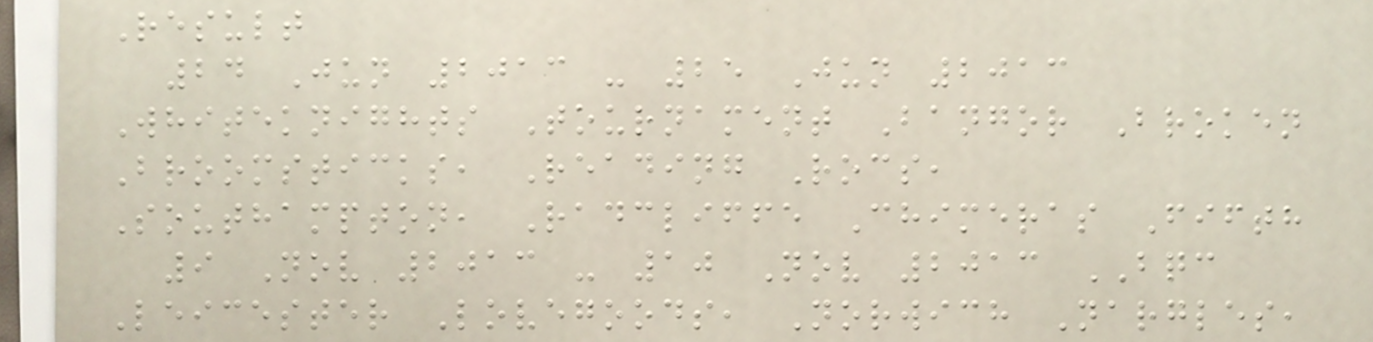Result
24 Jun 2013 - 25 Jun 2013
Whiteknights Tournament Bangor Broken
Broomsticks, Reading Rocs,
Southampton, Radcliffe Chimeras Fifth
9 Nov 2013 - 10 Nov 2013 BQC
Leicester Lovegoods, Norwich Nargles,
